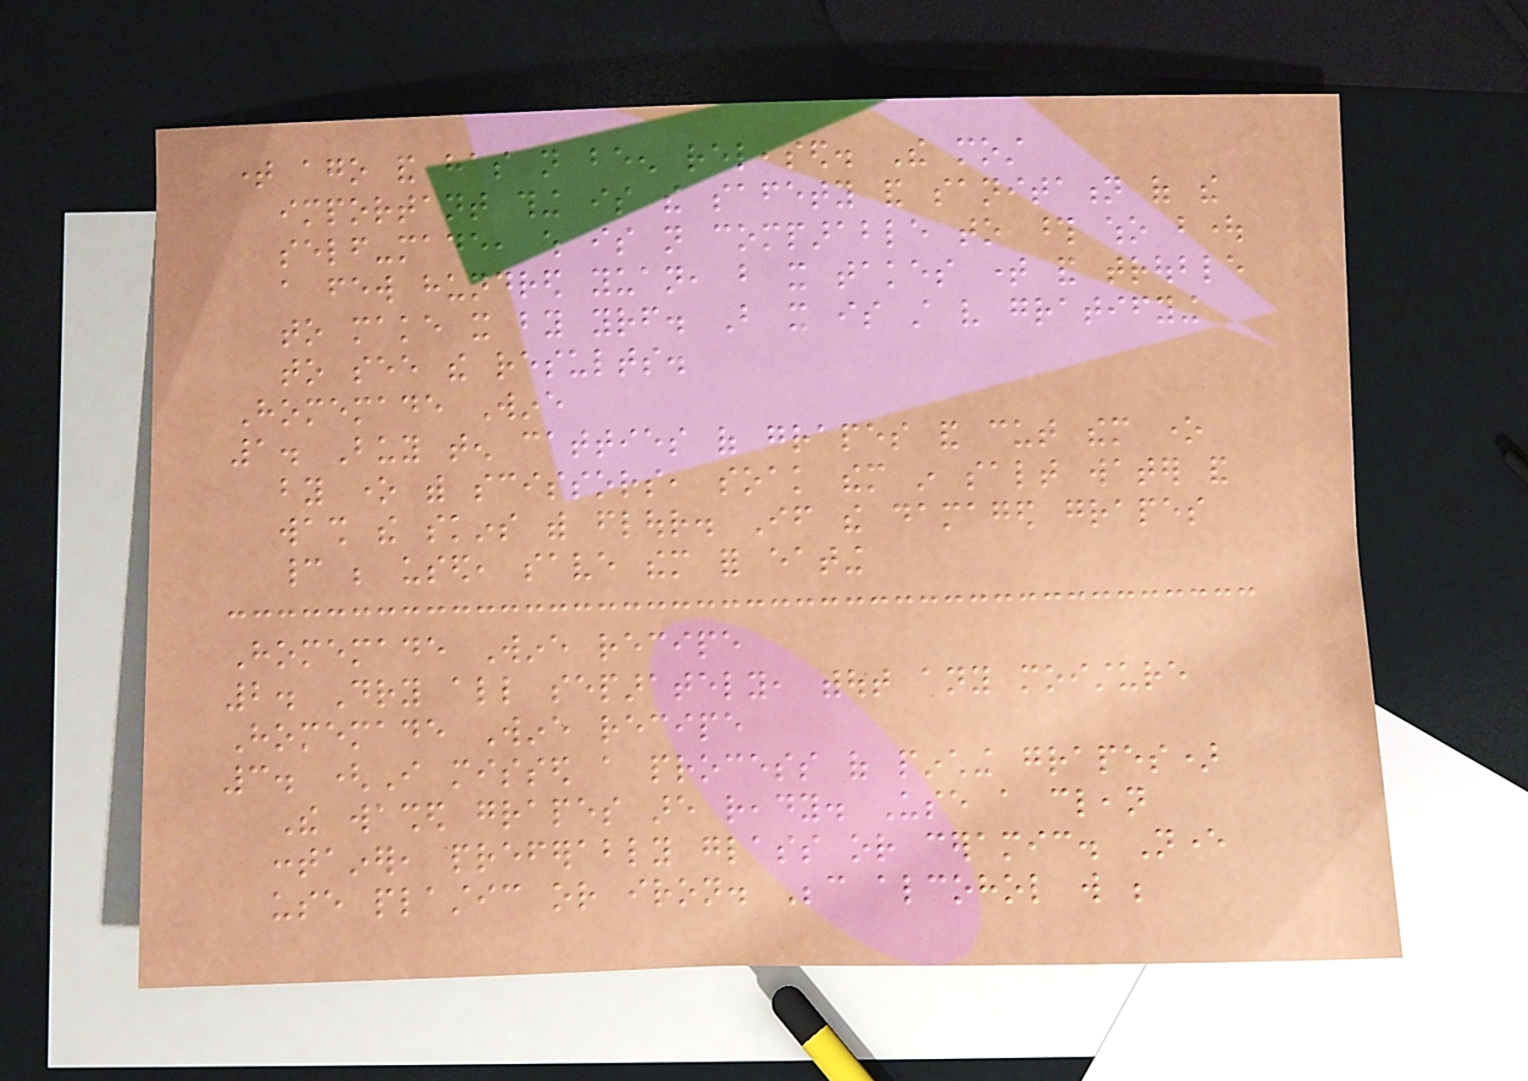time ago and has not been released. The most
important thing is the safety and sanitation of the
self-made, which is not comparable to those who bought
a few hundred yuan, but it takes time and trouble
to make it by yourself. But it is still very gratifying
to see the results.
Homemade Wine
1. Buy ten catties of grapes and cut them one
by one with scissors, soak them in salt water and
wash the skins with flour. If the damaged grapes
cannot be used, save them for eating
Homemade Wine recipe
2. Dry all separately, without any moisture
Homemade Wine recipe
3. (I missed a process of pinching grapes)
The washed grapes are ready. Use a clean
container, preferably glass or ceramic. Never
use plastic or iron. Because alcohol will be
